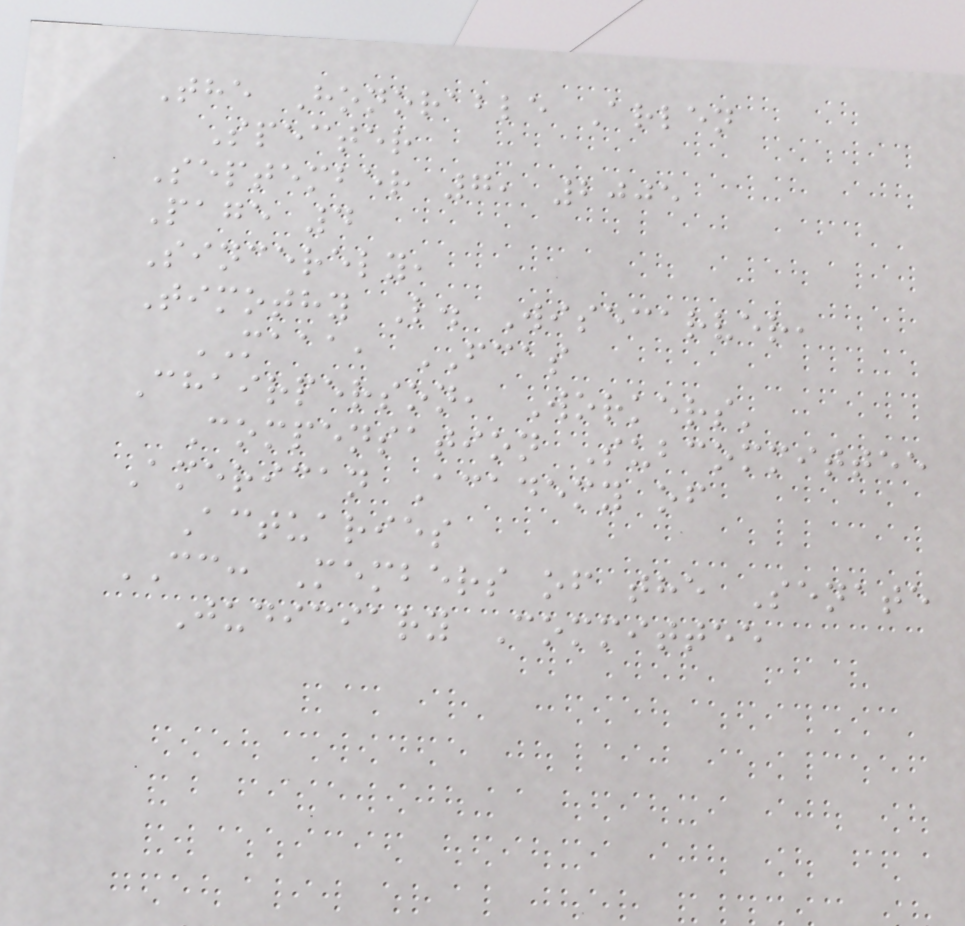The Honorable Arlen
Specter
September 7, 2005
Page 4
Sincerely,
Timothy L. Wisecarver,
MAAA, FCAS
Chairperson, Workers'
Compensation Subcommittee
American Academy of
Actuaries
CC: Members of the Senate
Judiciary Committee
